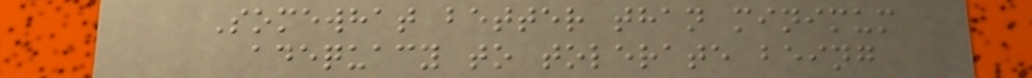Somewhat better than minimum
adequacy to tolerate being
